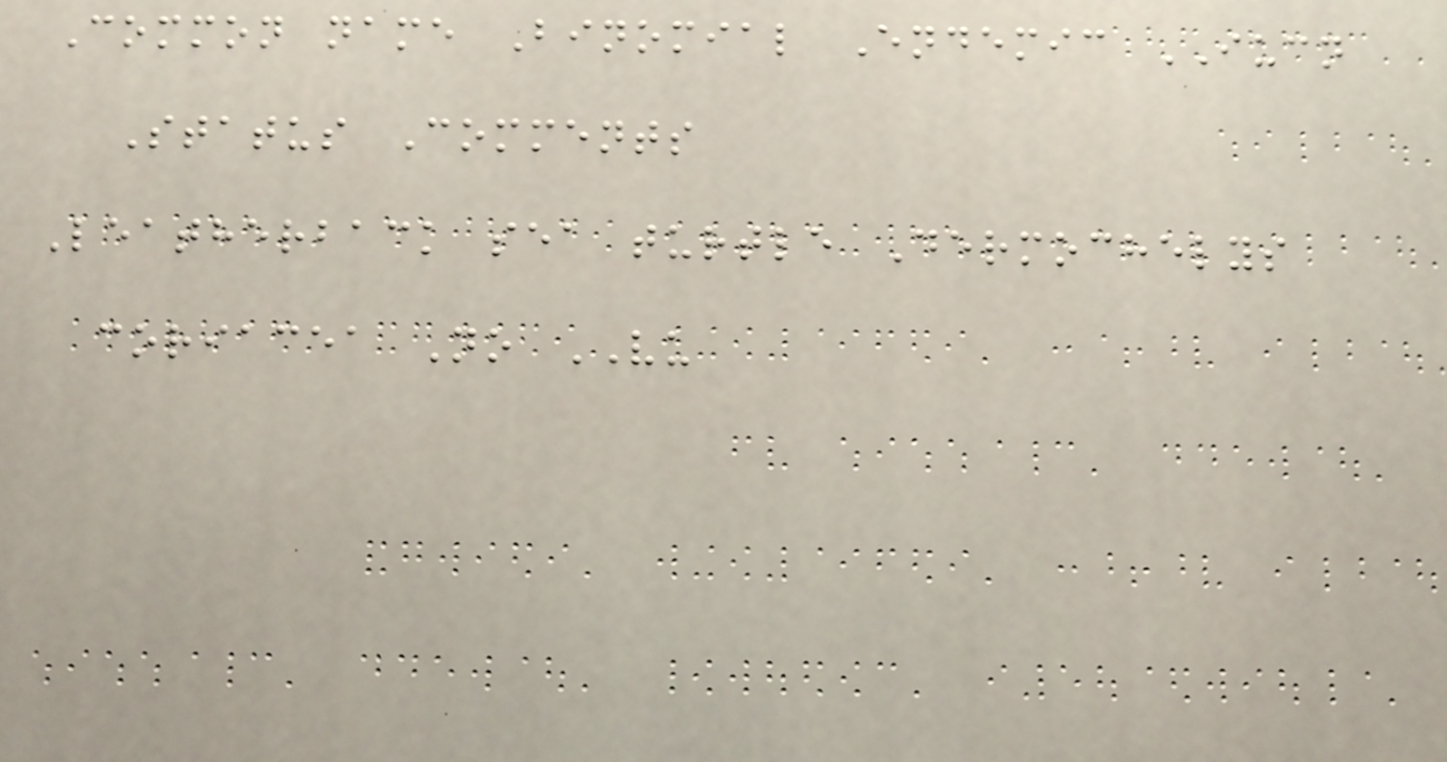Common name Binomial Endemic IUCN
Status Comments
Leatherback sea turtle Dermochelys
coriacea No VU
